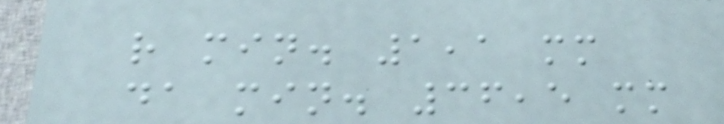r min. 1,1 mm
da min. 36,5 mm
